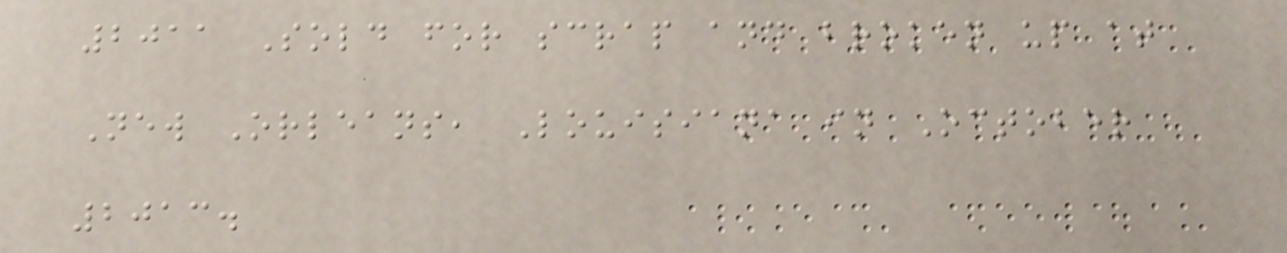2011 Sold for scrap and broken up at
New Orleans, Louisiana in October
2013.
